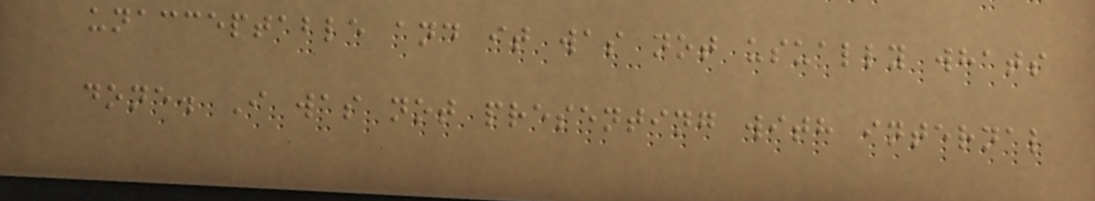unacceptable and it was not usually whats
done. I was not presenting with internal
